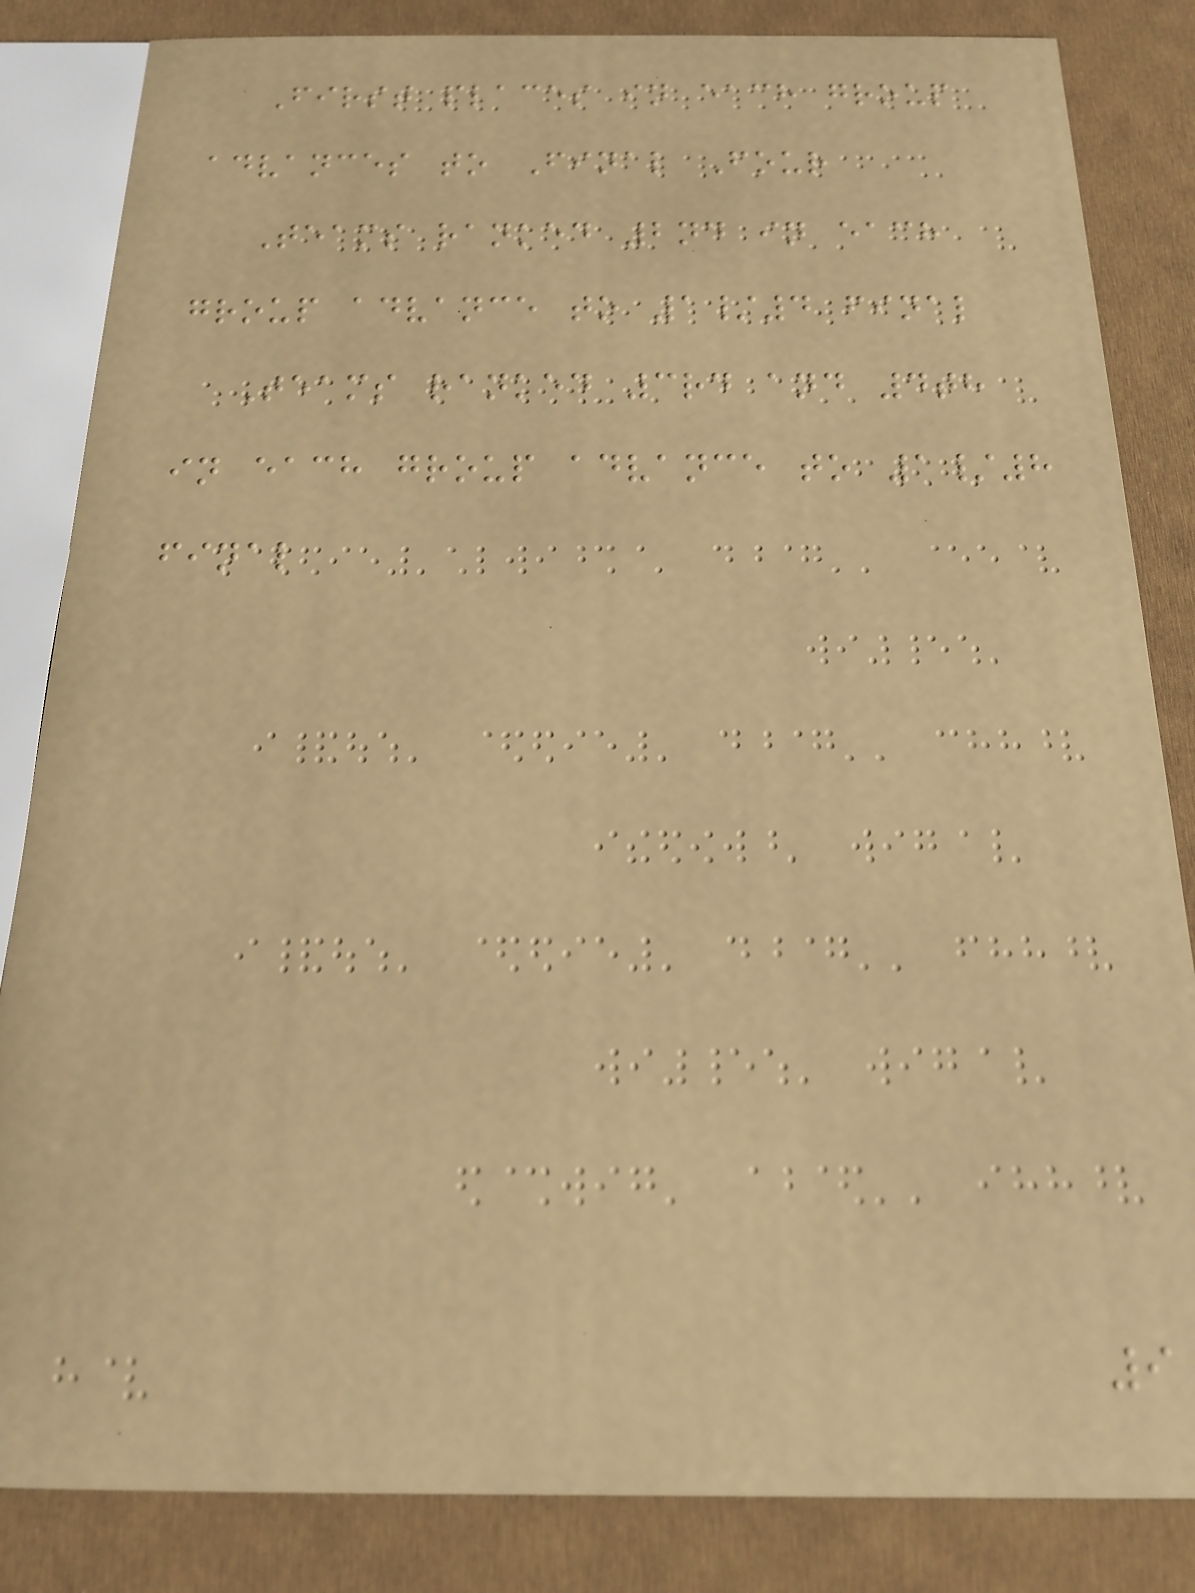First places in each group
advances to Final Four
Teams ranked 2nd in each
group advance to 1/4 final
Teams ranked 3rd and 4th
in each group advance to 1/8
final
9
